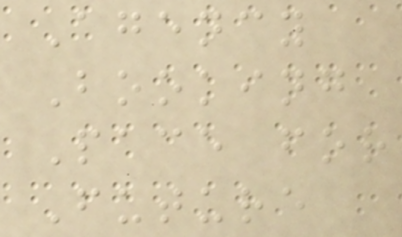Agency
Booking
Pace for
Future
